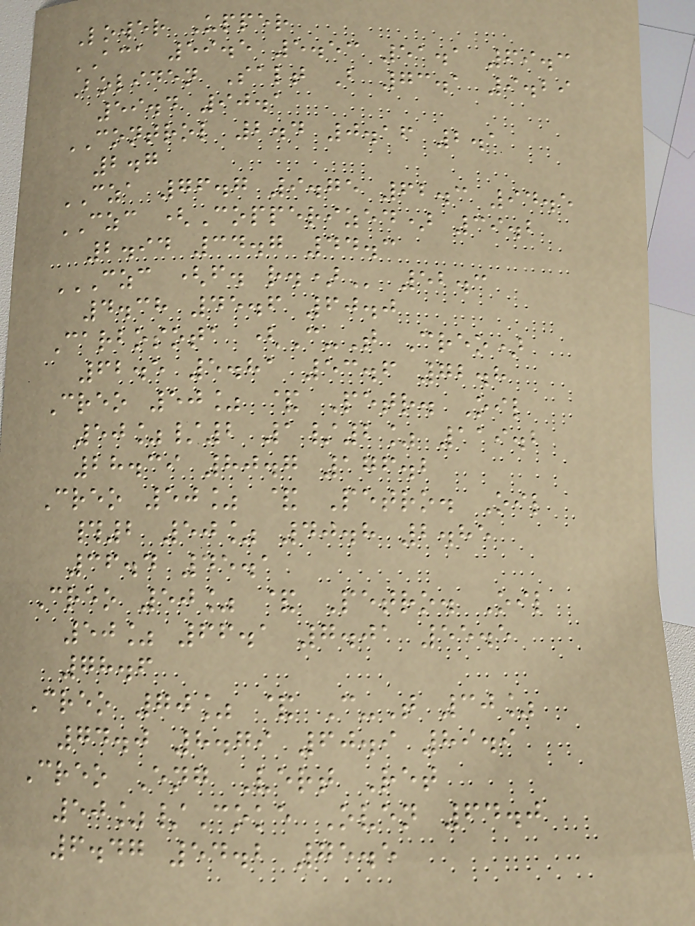Lower Upper
ACA 59.5 5.53 51.1 69.3
Boliden Salt B 73.1 9.29
59.4 90.1
CONTROL 2.4 0.16 2.1
2.7
CZA 76.7 9.75 62.3 94.5
CZC (Copperized) 39.2
2.94 34.7 44.3
CZC (F. R.) 52.3
4.38 45.6 60.0
Carbosota (C-T Creo)
62.5 5.81 53.6 72.8
Creo 50% & Petr. Oil
50%/2 1/2% 119.2
28.39 80.7 176.2
Creo 50% & Petro. Oil
#2 50% 40.8 2.85
36.4 45.1
Creo 50% & Petro. Oil
50% 66.1 7.01 55.5
78.6
Creo 70% & C-T 30%
74.0 8.79 60.9 89.9
Creo Eng Vert Ret
50%/Coke Oven 64.0
6.47 54.2 75.5
